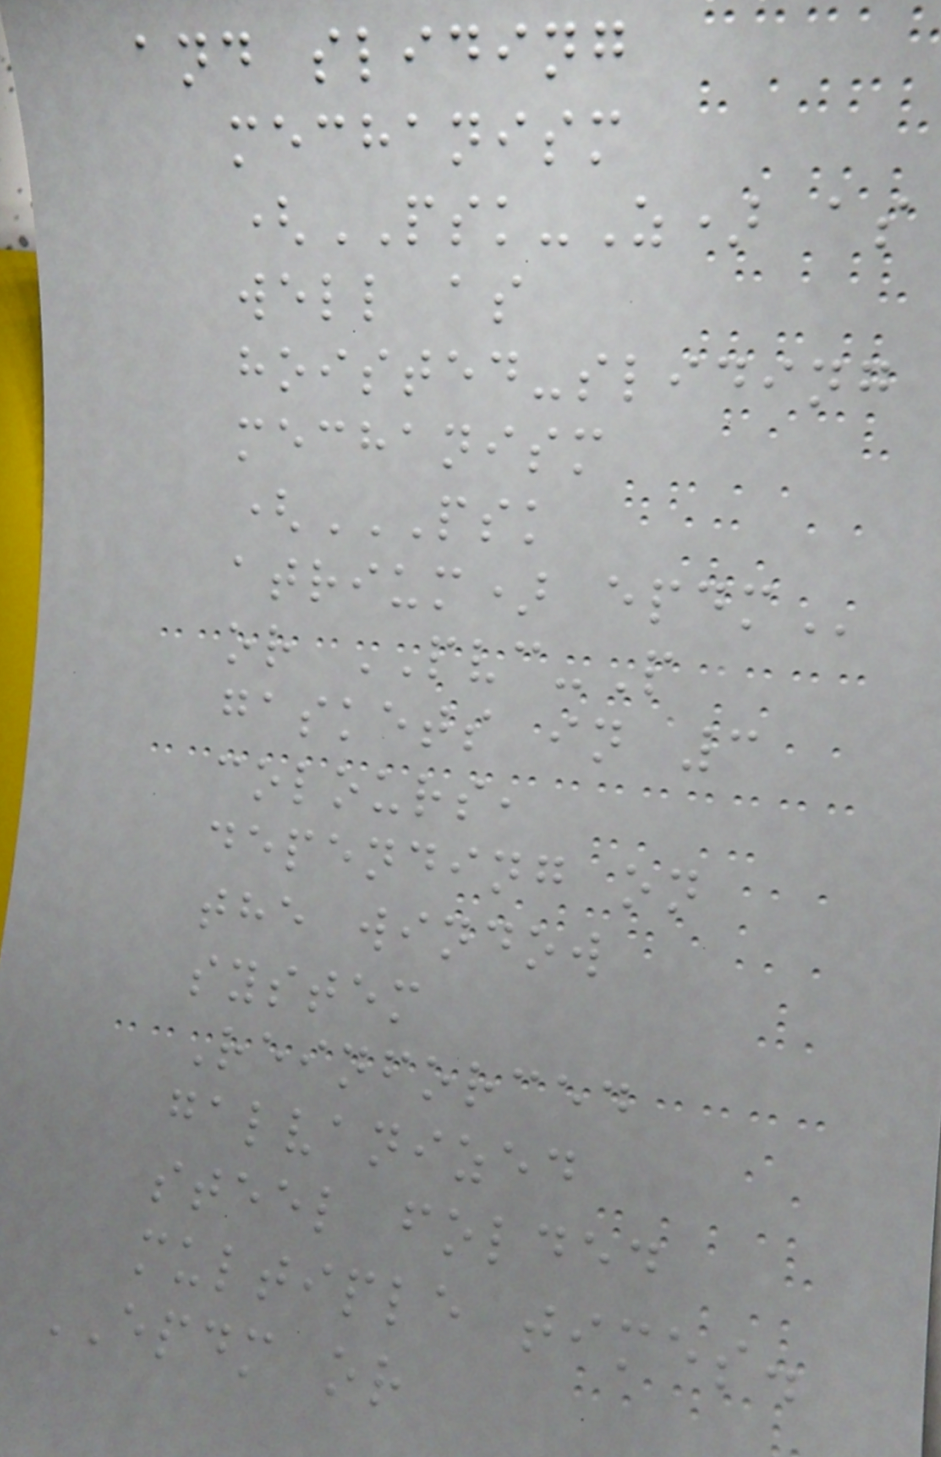and sliding
mechanism
(PSK-Z) as
well as
hoisted-sliding
mechanism
(PSK
ATRIUM) EPDM
or PVC-P
gaskets in 3
colours,
depending on
the window
system
Reinforced
galvanized
steel folded
multiple times.
EPDM or
